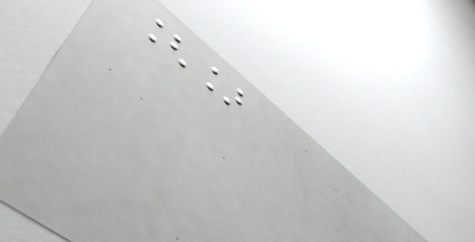[]
